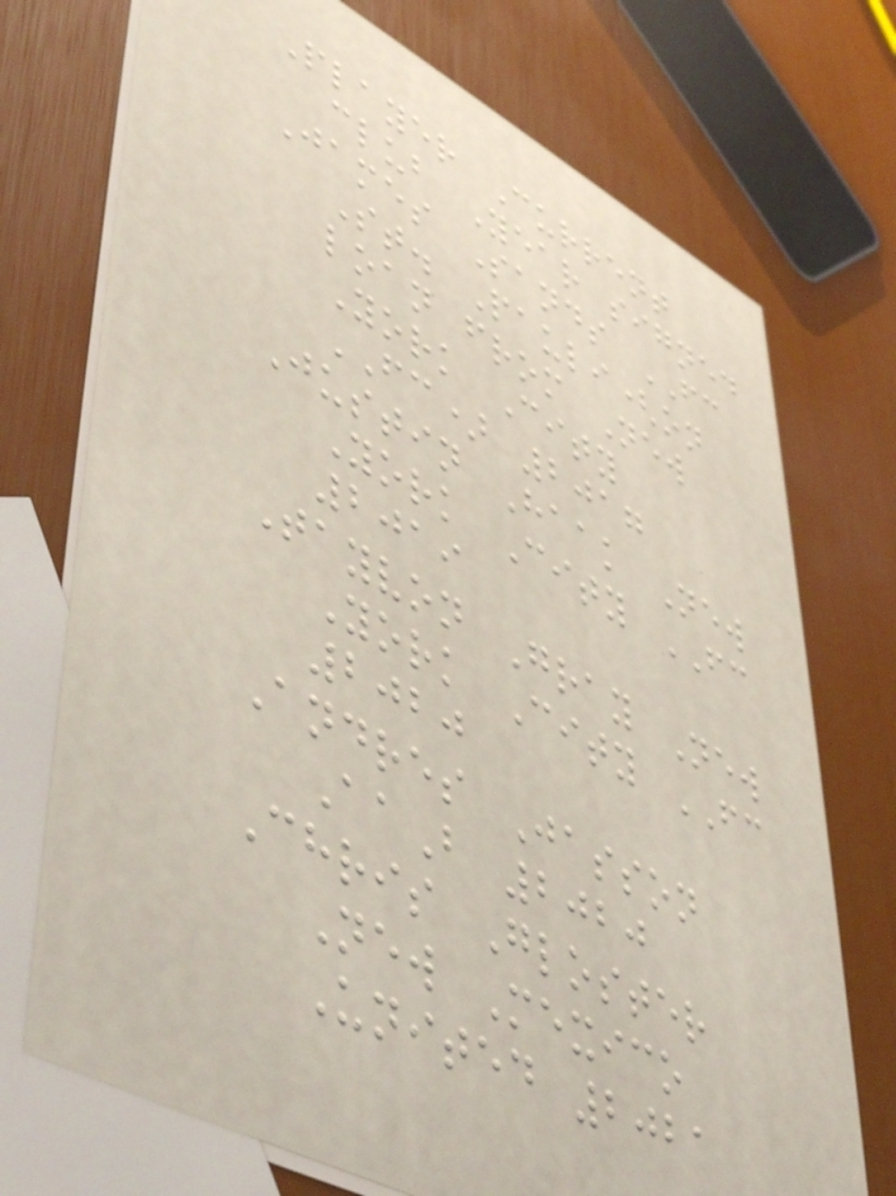Player Current
club Year signed
James Sands FC
St. Pauli(on
loan from New
York City
FC) 2017
Justin Haak New
York City FC
2019
Tayvon Gray New
York City FC
2020
Andres Jasson
AaB 2020
Chris Gloster
New Mexico
United 2021
